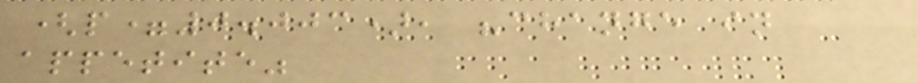(p=0.003), "change in
appetite"
